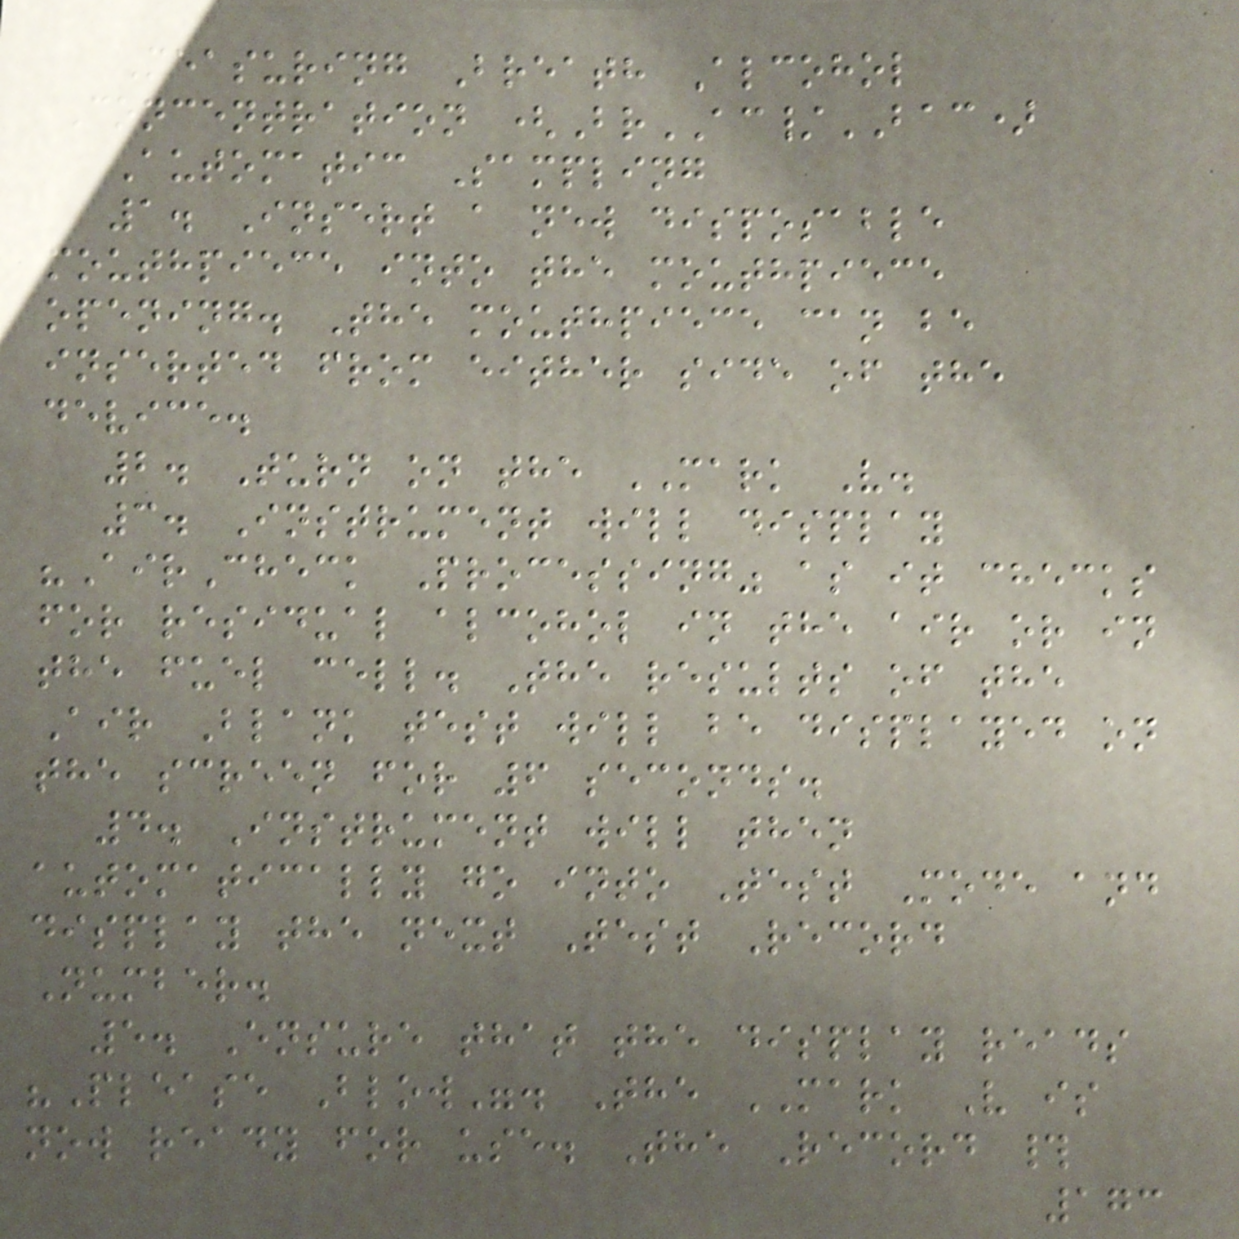Measuring Breath Alcohol
Concentration (BrAC/BAC)
Automatic Sampling
1. Insert a new disposable
mouthpiece into the mouthpiece
opening. The mouthpiece can be
inserted from either side of the
device.
2. Turn on the MARK V.
3. Instrument will display
"AirCheck Processing" as it checks
for residual alcohol in the air or in
the fuel cell. The results of the
Air Blank test will be displayed on
the screen for 6 seconds.
4. Instrument will then
automatically go into Test Mode and
display the next Test Record
Number.
5. Ensure that the display reads
"Please Blow". The MARK V is
now ready for use. The Record #
173
